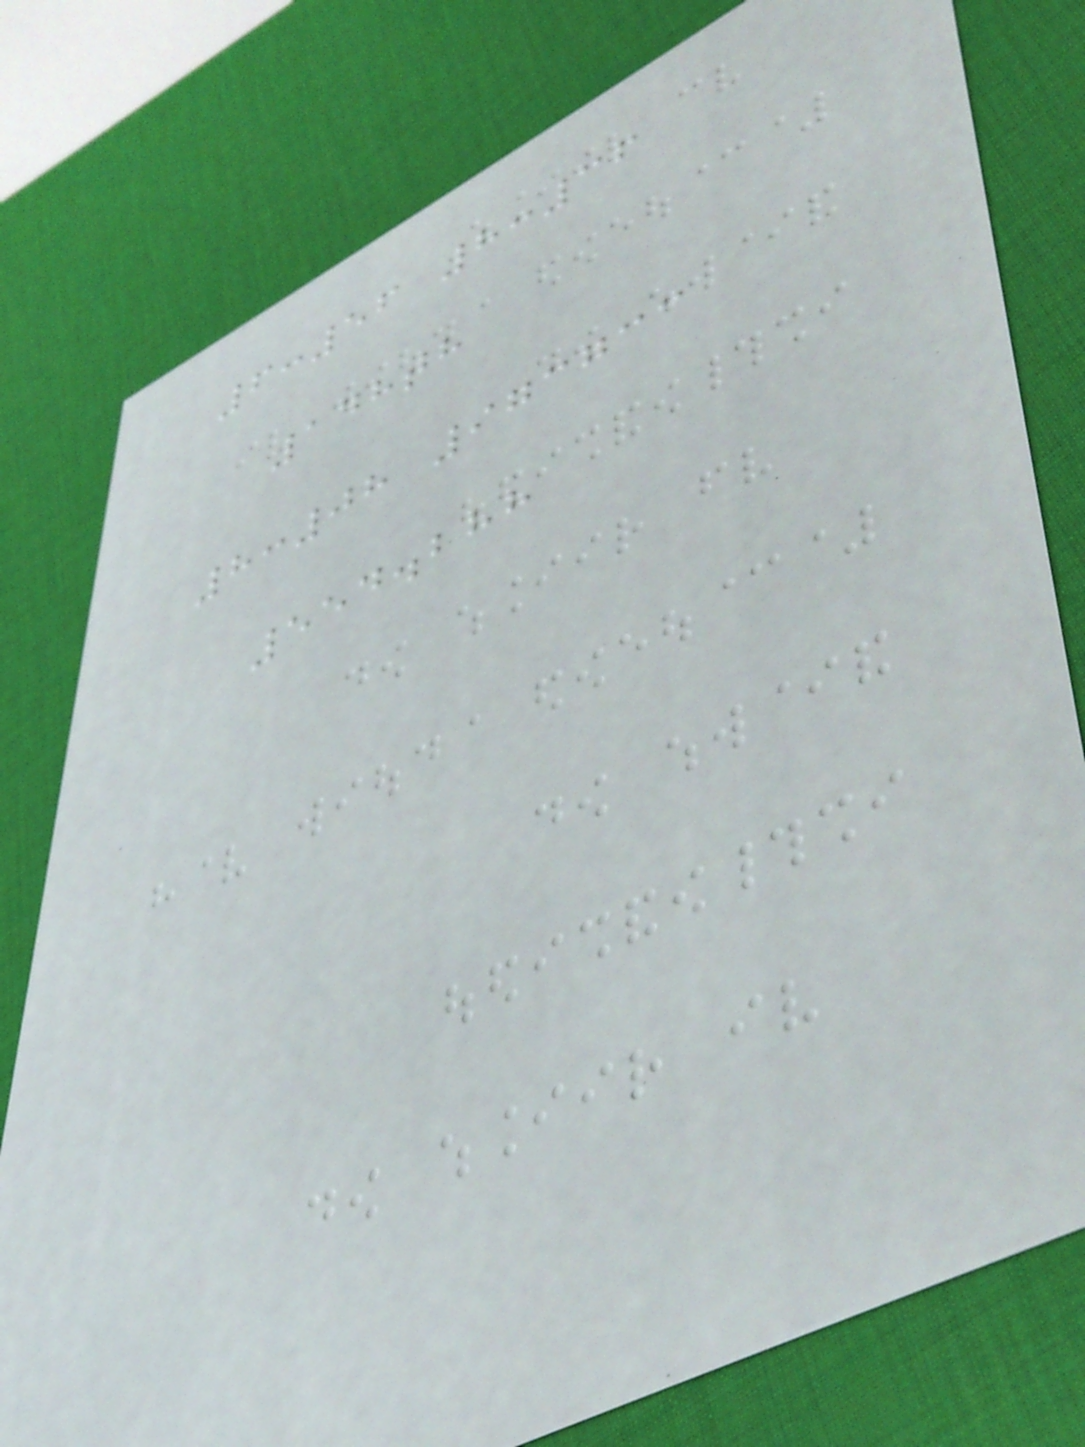6:56 8:36
148th
8:08 973733
554.288
